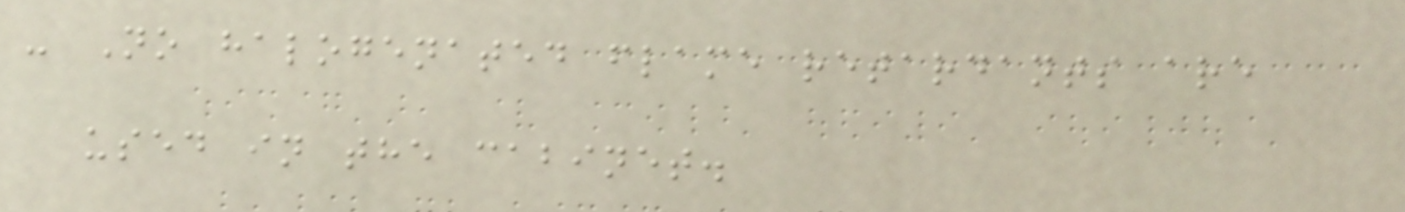- No halogenated flame retardants are
used in the cabinet.
